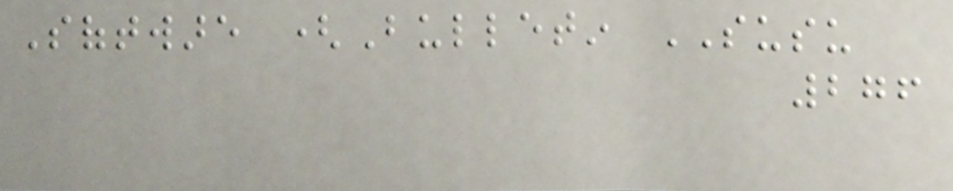Software (Bulletin SUSU
276
